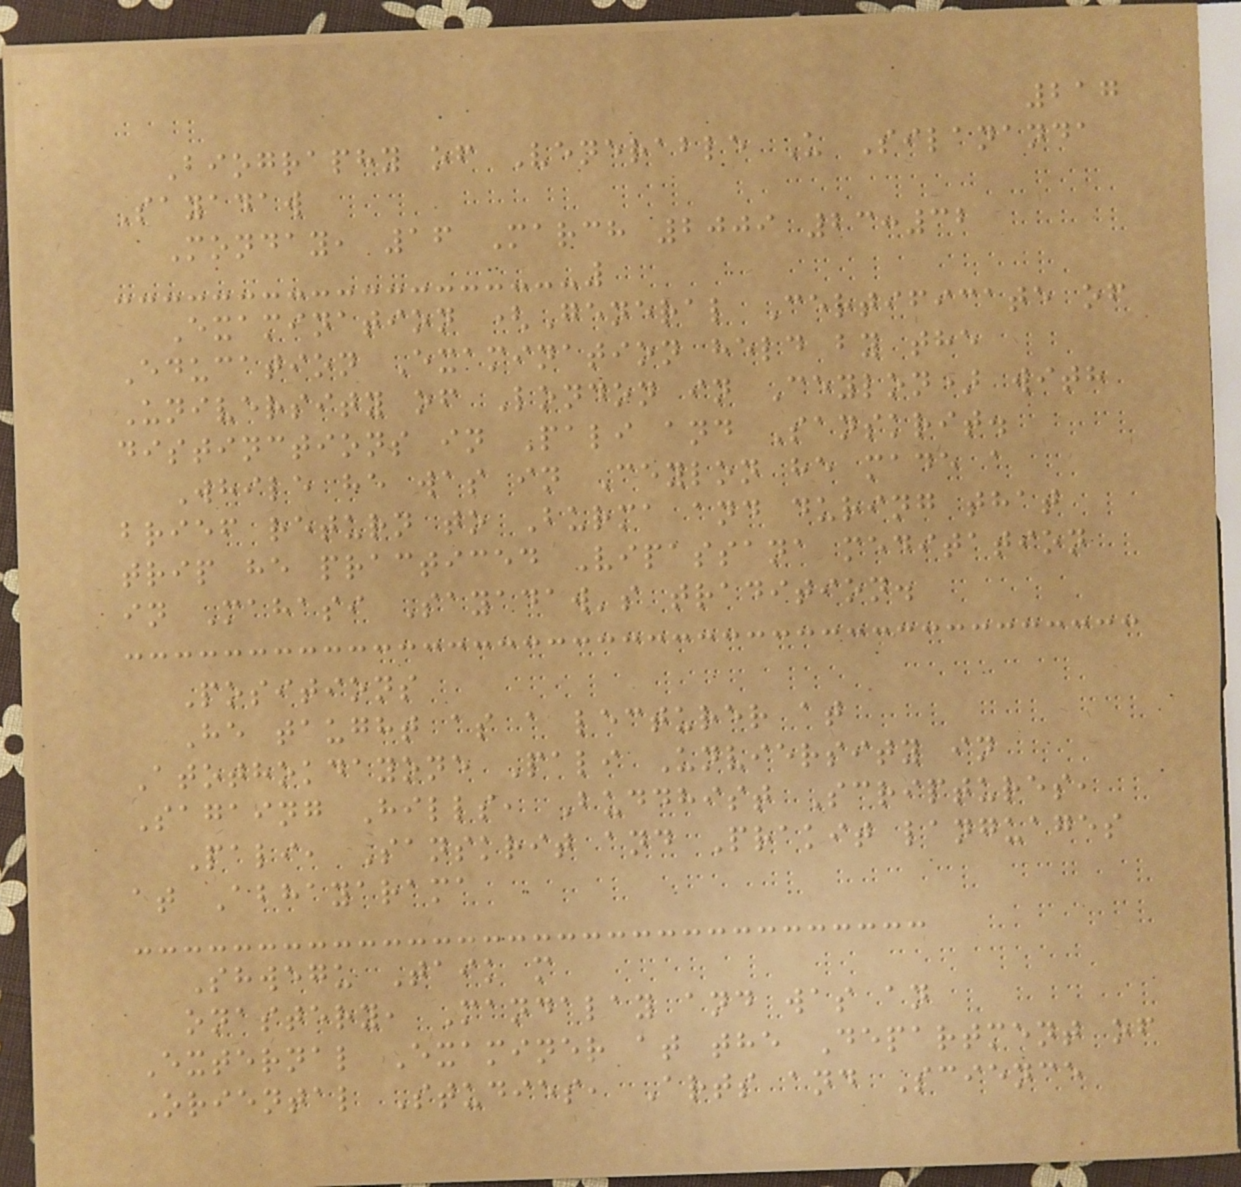217
Biography of Venerable U Silananda
Sayadaw
Monday, 16 March 2009 23:32
Examination (General Certificate of
Education Examination held by the
University of London in Ceylon) with
distinctions in Pali and Sanskrit.
While he was in Ceylon he made a
brief return to Burma and during that
trip he practiced Vipassana meditation
in Mahasi Sayadaw's tradition.
Positions
He taught as a lecturer at
Atothokdayone Pali Unviersity in
Sagaing Hills, Buddhist Scriptures,
Pali, Sanskrit and Prakit languages
at Abhayarama
Shwegu Taik m
onastery, Mandalay and was an
External Examiner at the Department of
Oriental Studies, Arts and Science
